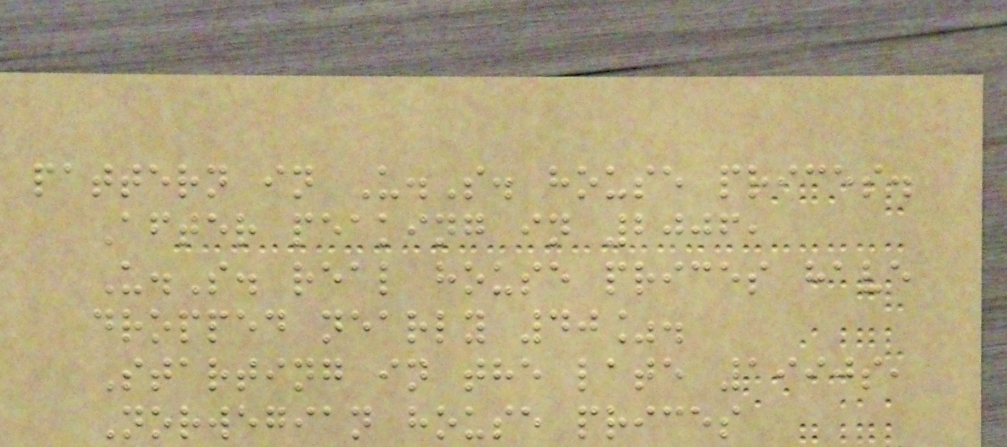pattern in U.S. house prices.
After peaking in 2006,
U.S. real house prices have
dropped nearly 40%.
Starting in the late 1990s,
Norwegian house prices
